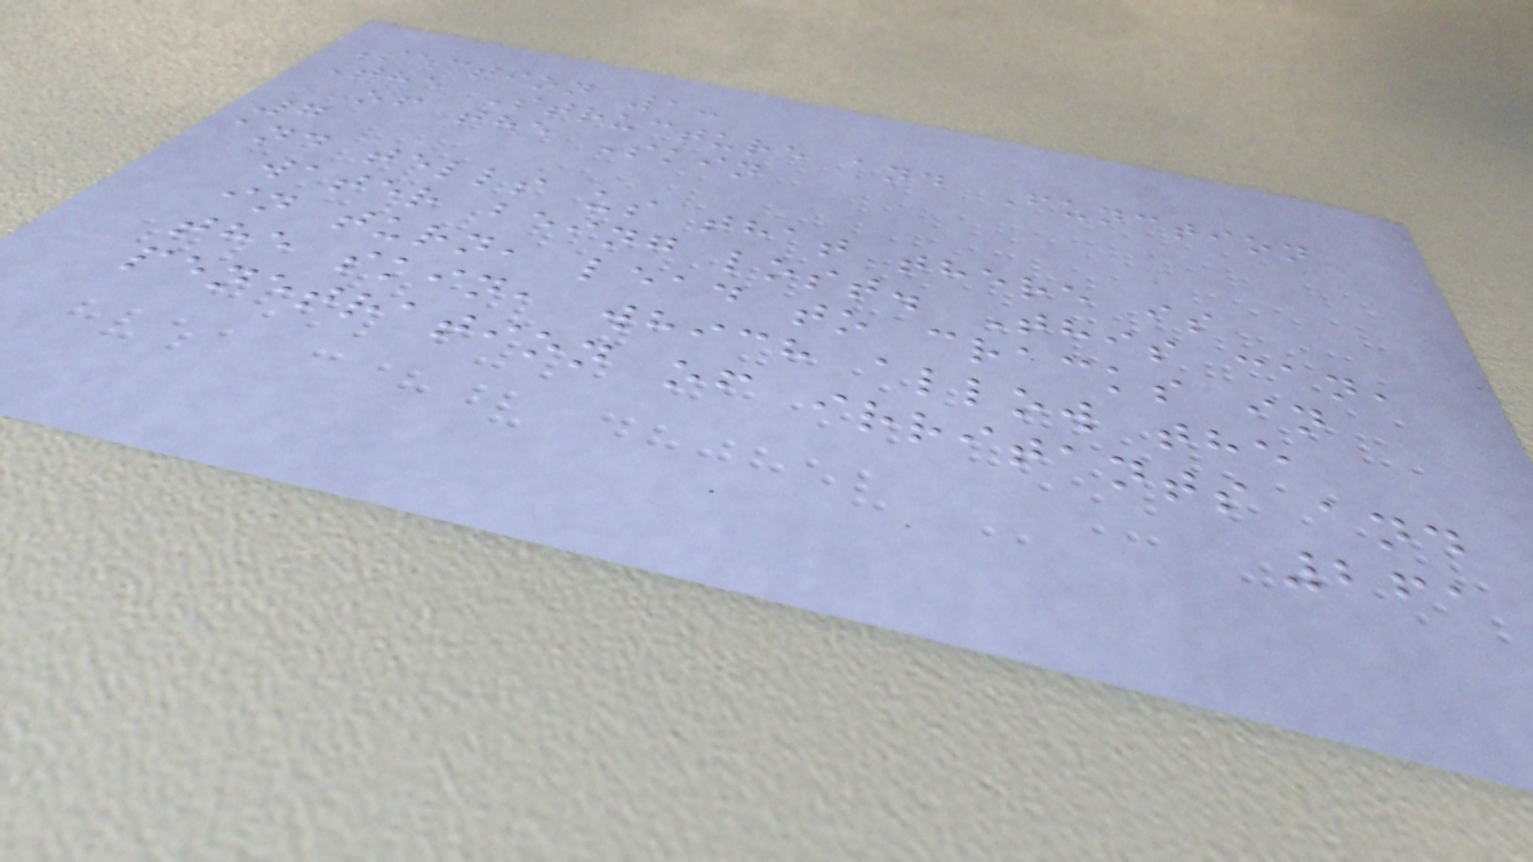Section 1:
The Structure and Function
of the Skin
7
and tells us that there is
water being lost. This can,
in turn, lead to cracks in
the skin, which allow the
penetration of irritants and
261
